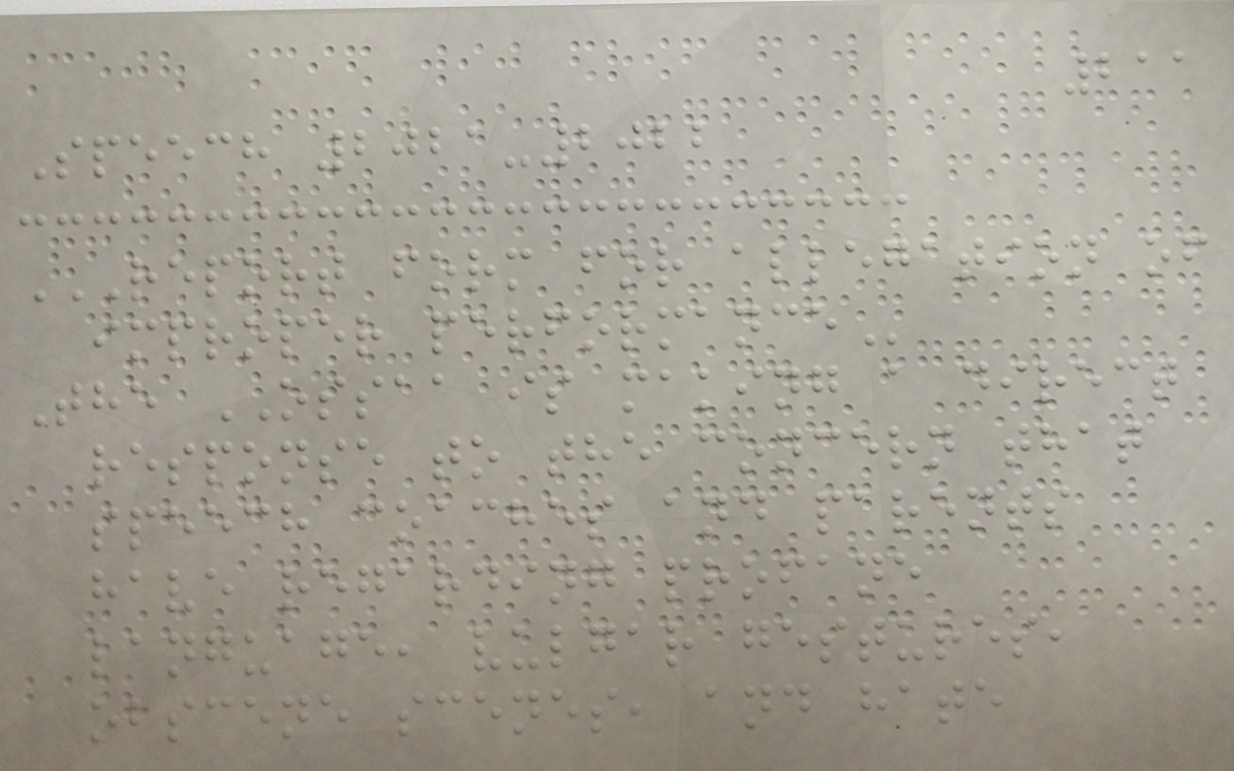211
Speech 2021-2022
REPORT FORM FOR ALLEGATION OF
IMPROPER PERFORMANCE
The OSSAA is making a direct
response to the concern that
speech coaches and parents
have regarding profane
language, vulgar gestures,
obscene scenes, and hate
